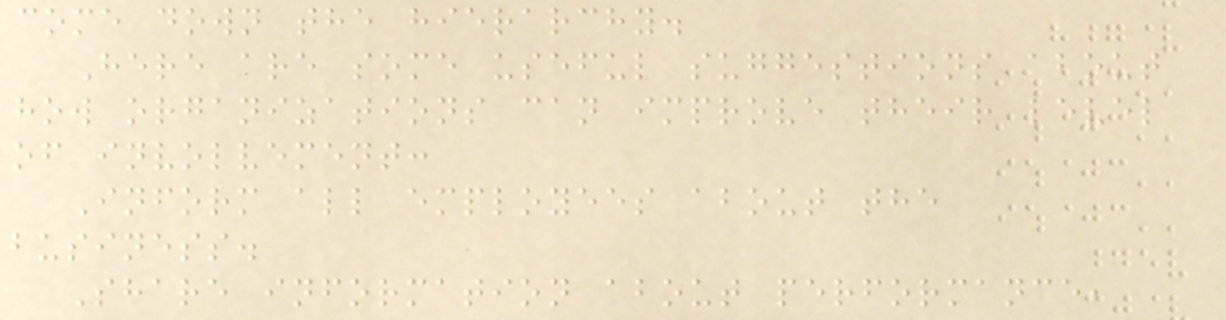come down the hierarchy.
Here are some useful suggestions about
how organizations can improve their level
of involvement:
Inform all employees about the
business.
Share information about performance,
